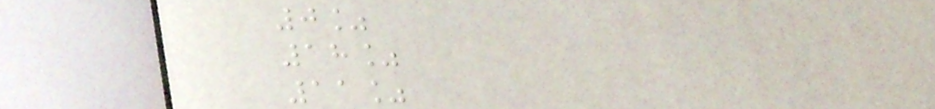0%
18%
11%
